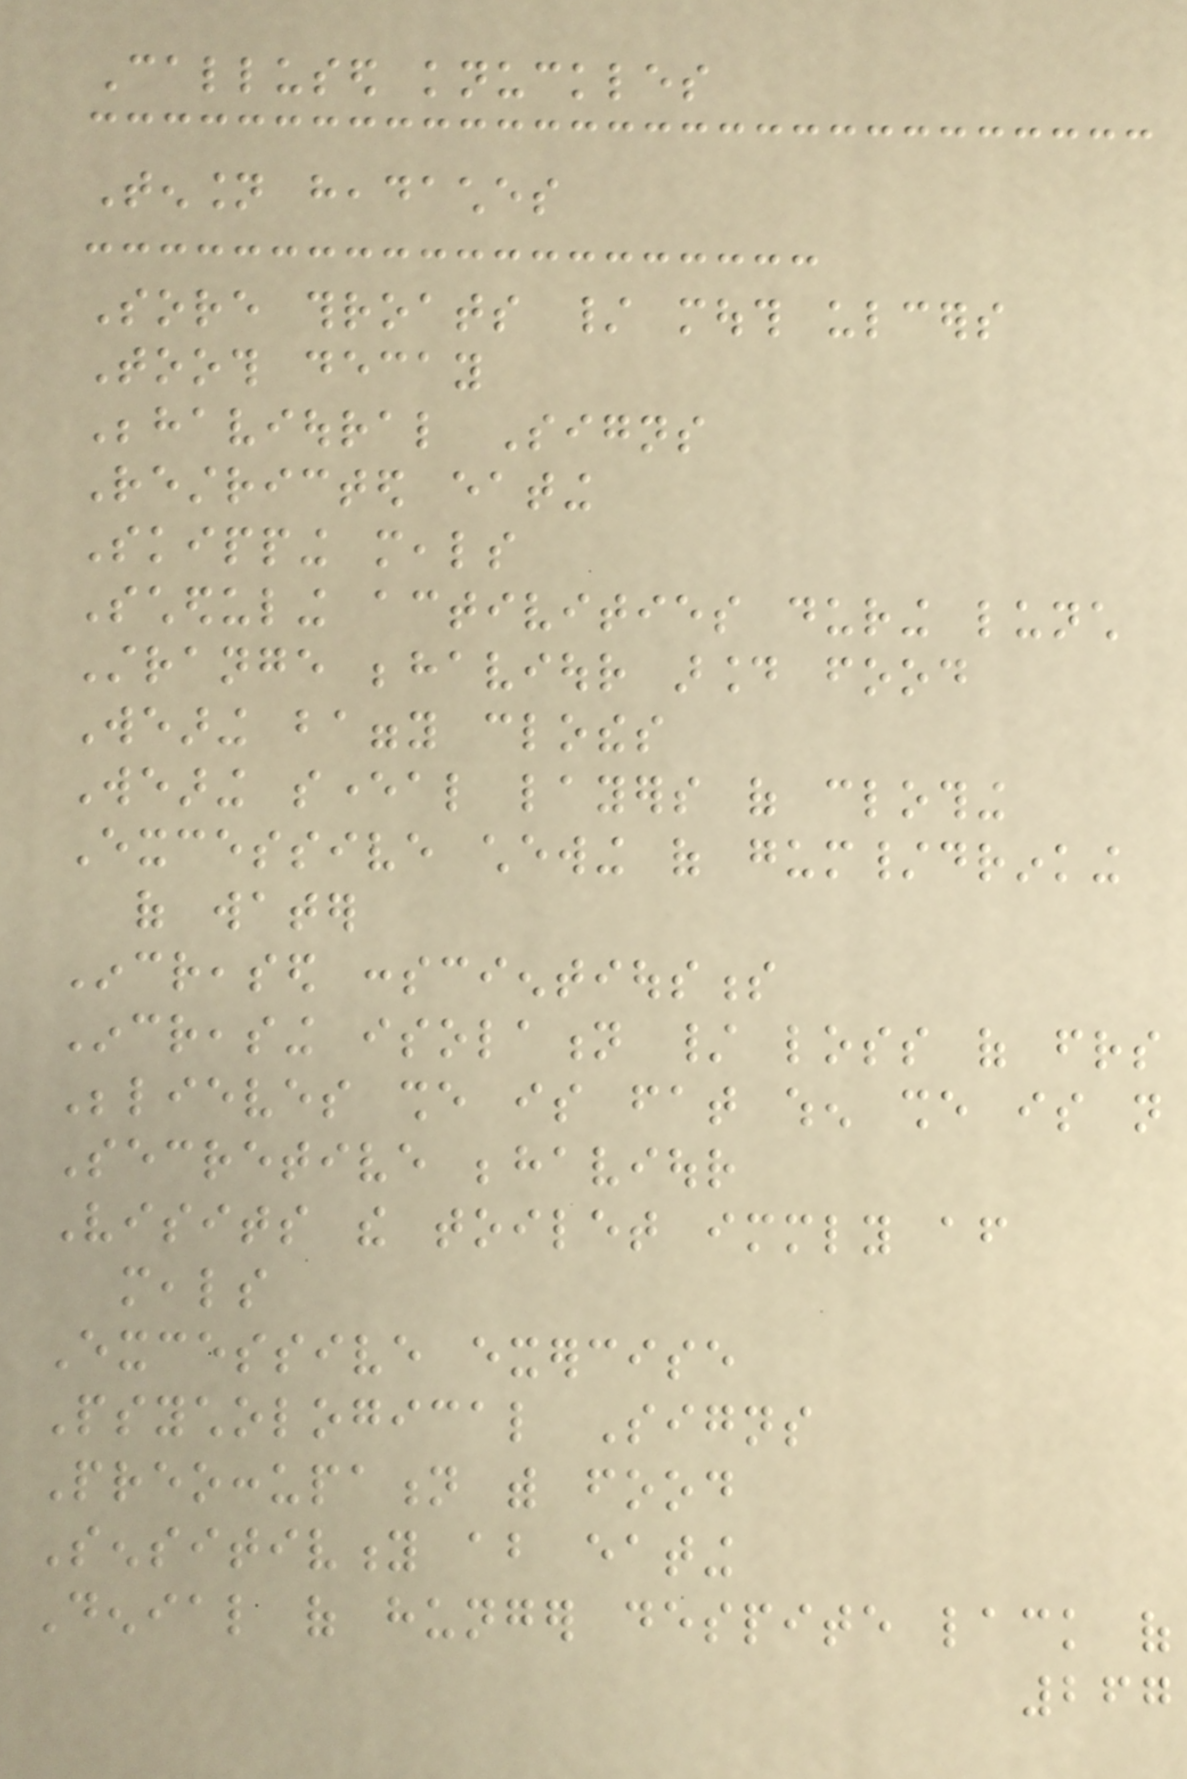Callused knuckles
Tension headaches
Sore throats / mouth ulcers
Tooth decay
Behavioural Signs
Restricted eating
Skipping meals
Scheduling activities during lunch
Strange behaviour around food
Wearing baggy clothes
Wearing several layers of clothing
Excessive chewing of gum/drinking
of water
Increased conscientiousness
Increasing isolation / loss of friends
Believes she is fat when she is not
Secretive behaviour
Visits the toilet immediately after
meals
Excessive exercise
Psychological Signs
Preoccupation with food
Sensitivity about eating
Denial of hunger despite lack of
267
